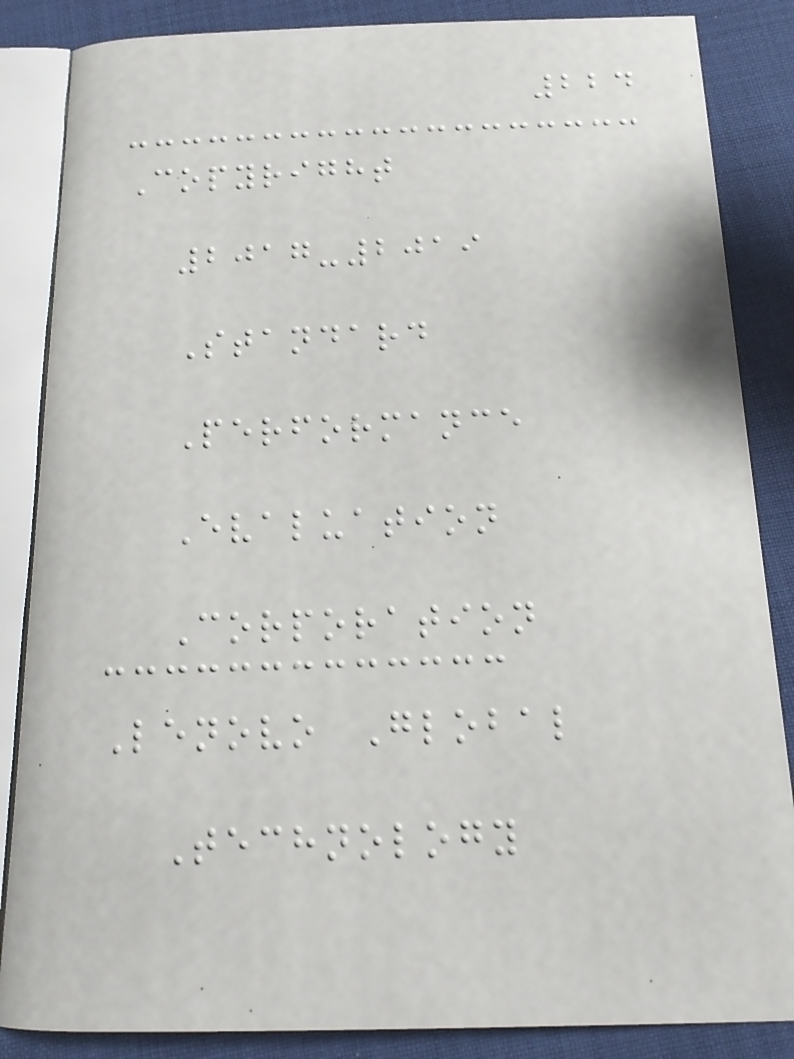224
Copyright
2017-2019
Standard
Performance
Evaluation
Corporation
Lenovo Global
Technology
